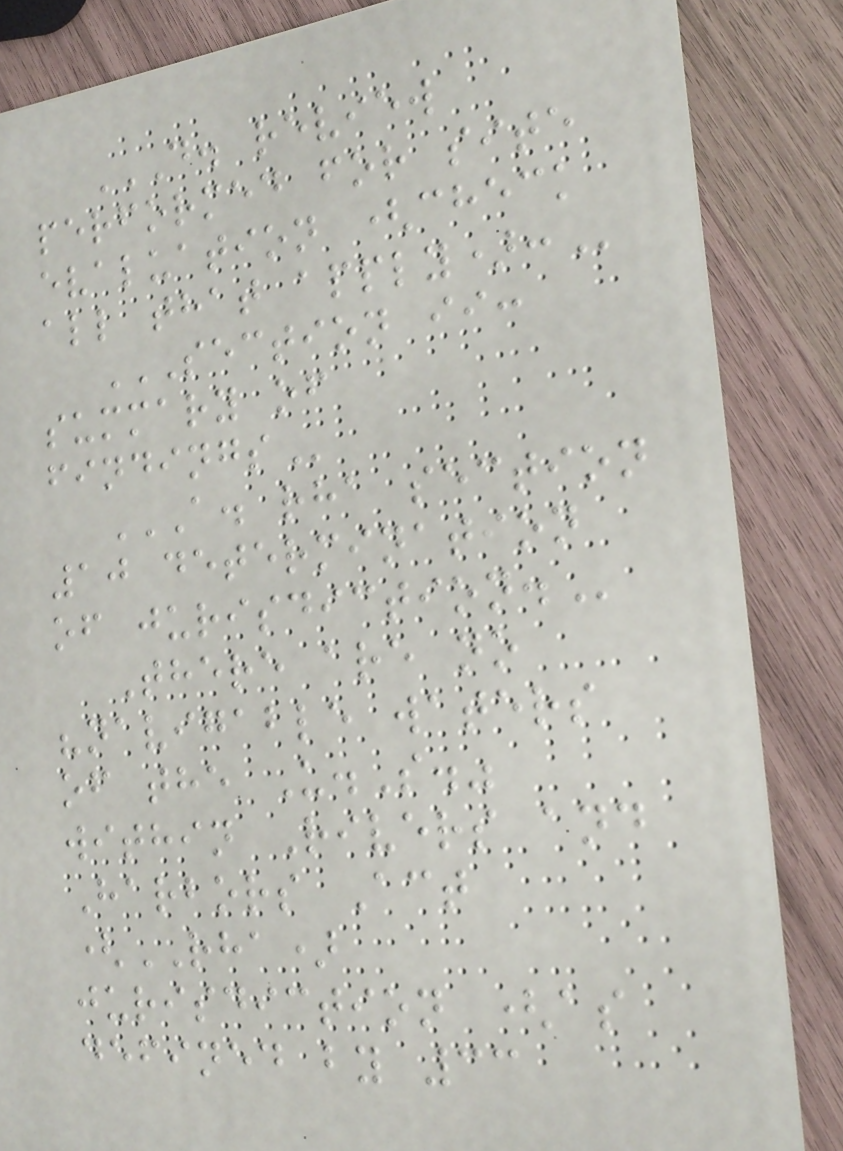D. REVIEW
PERFORMED FOR SITE
EVALUATION (CHECK
ALL THAT APPLY):
SECTION II:
SUMMARY OF
FINDINGS
A. RHA SECTION
10 DETERMINATION
OF JURISDICTION.
There are no
"navigable waters
of the U.S."
within Rivers and
Harbors Act
(RHA)
jurisdiction (as
defined by 33
